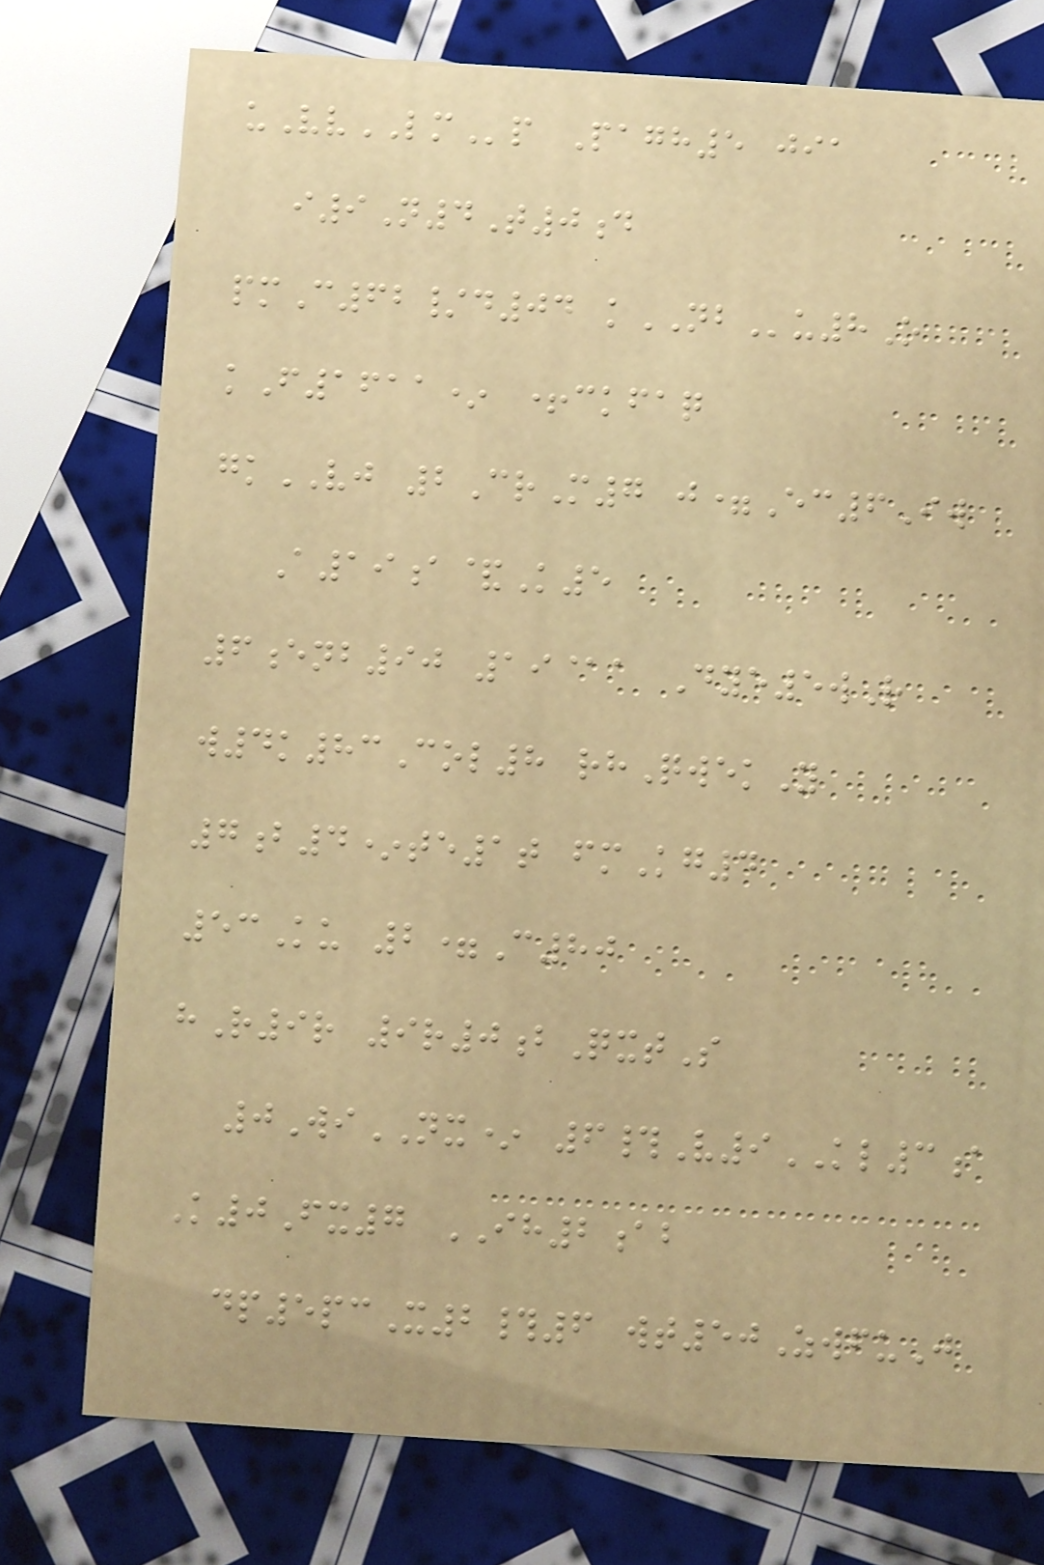uVvLMp Pagh5 jia
i9N4T0d
pmC62/d04 kNBu8O
kF1611* +ckfaq
gkVJ 2CrM7 j=Ec6Iw
A19a&K5
6enb90 19@a Dye5wR
w4k83Col8 rhQwekY
7b4*te1t fmKg4
53Ku 2=C80
hR9r 9r0bQxtS
0WiNX* 6#V9KL3a
K0Fx7 IH2ab
dp5pcX2#6 wt50ZwfuJ
